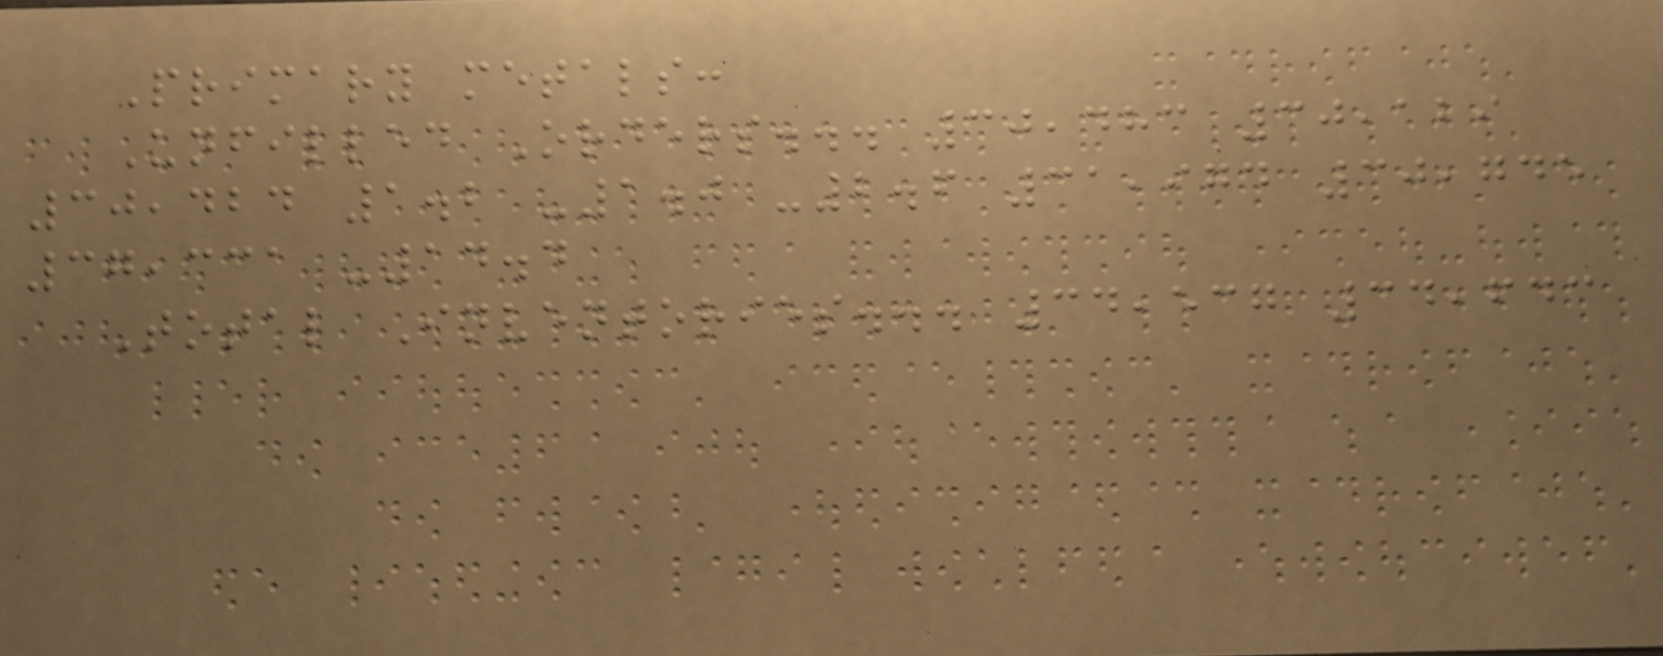Primary metals:
Unfilled Orders... 30,483 30,129
30,424 1.2 -1.0 -2.6 31,974 30,745
37,331 -14.4
Total Inventories... 34,537 34,643
